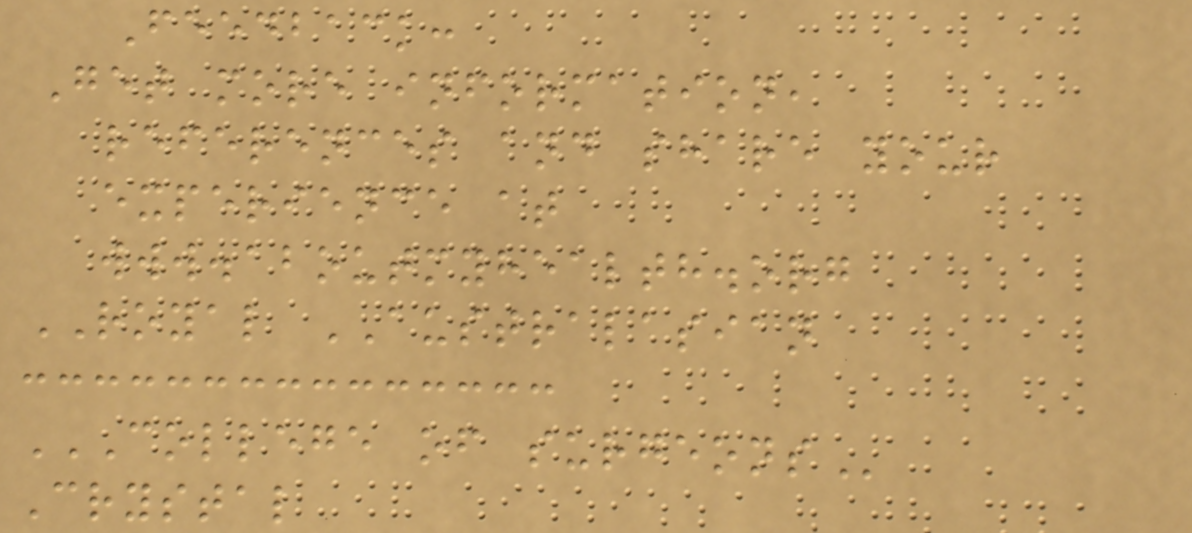Feedback:
Get more information,
references and share your
experience at
www.aboutmyhealth.org
ROYAL AUSTRALASIAN
COLLEGE OF SURGEONS
Crystal
